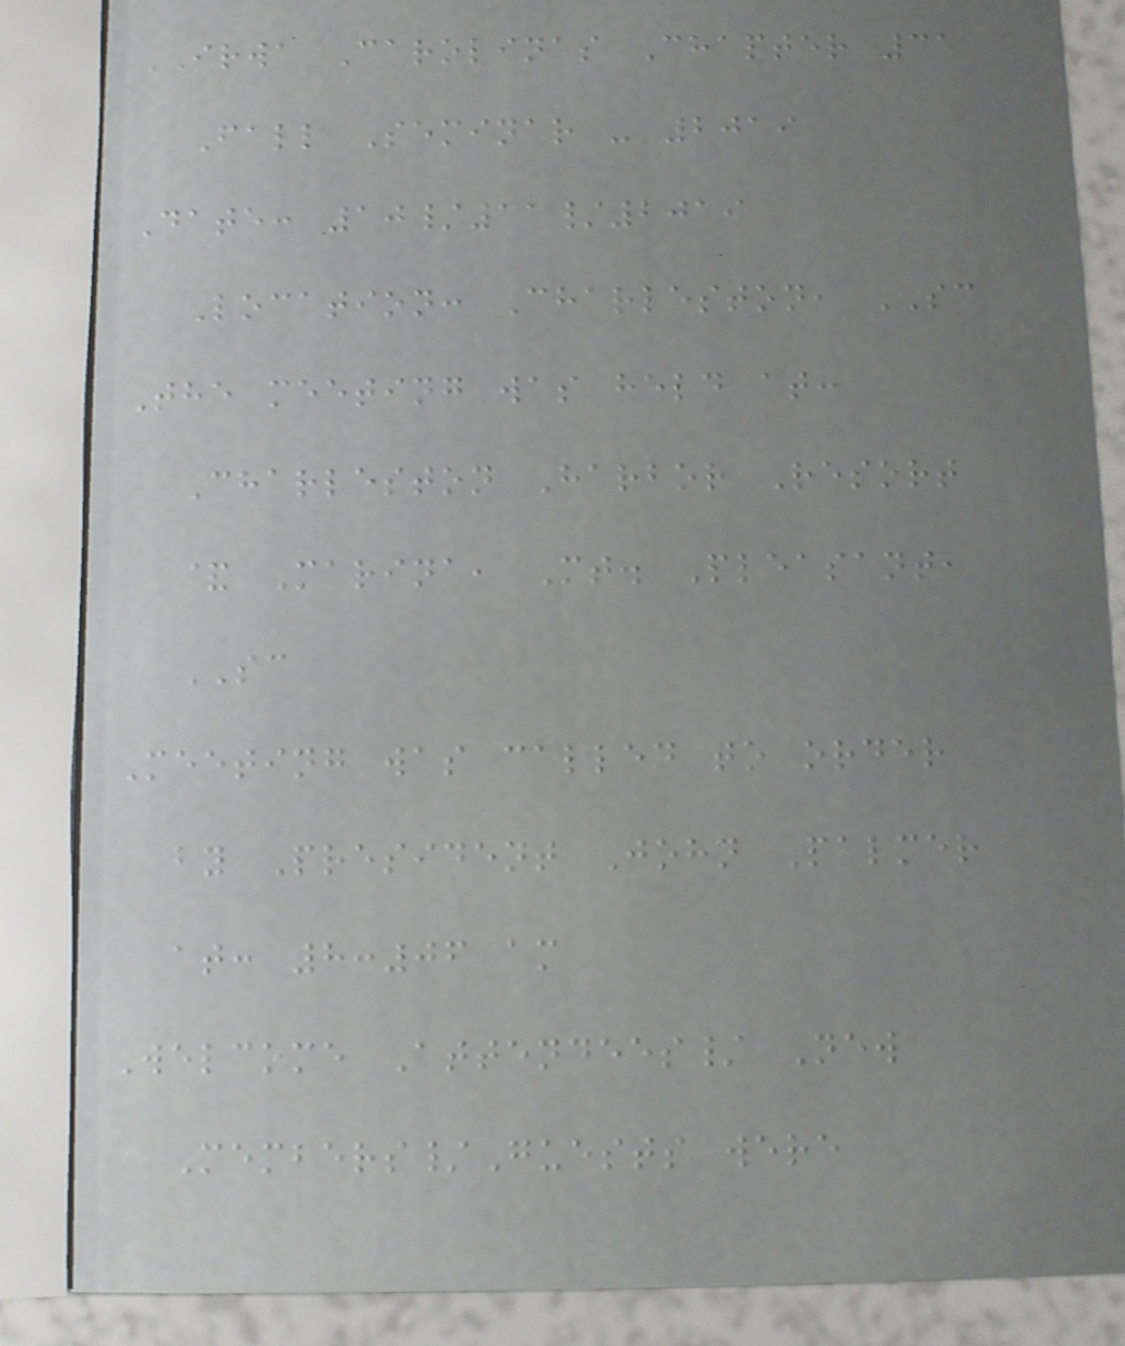IRWA Carolinas Chapter 31
Fall Seminar - 2019
Date: 10/11/2019
Location: Charleston, SC
The meeting was held at:
Charleston Harbor Resort
& Marina, Mt. Pleasant,
SC
Meeting was called to order
by President John Palmer
at: 8:06 am
Welcome Attendees/ New
Members/Guests were
